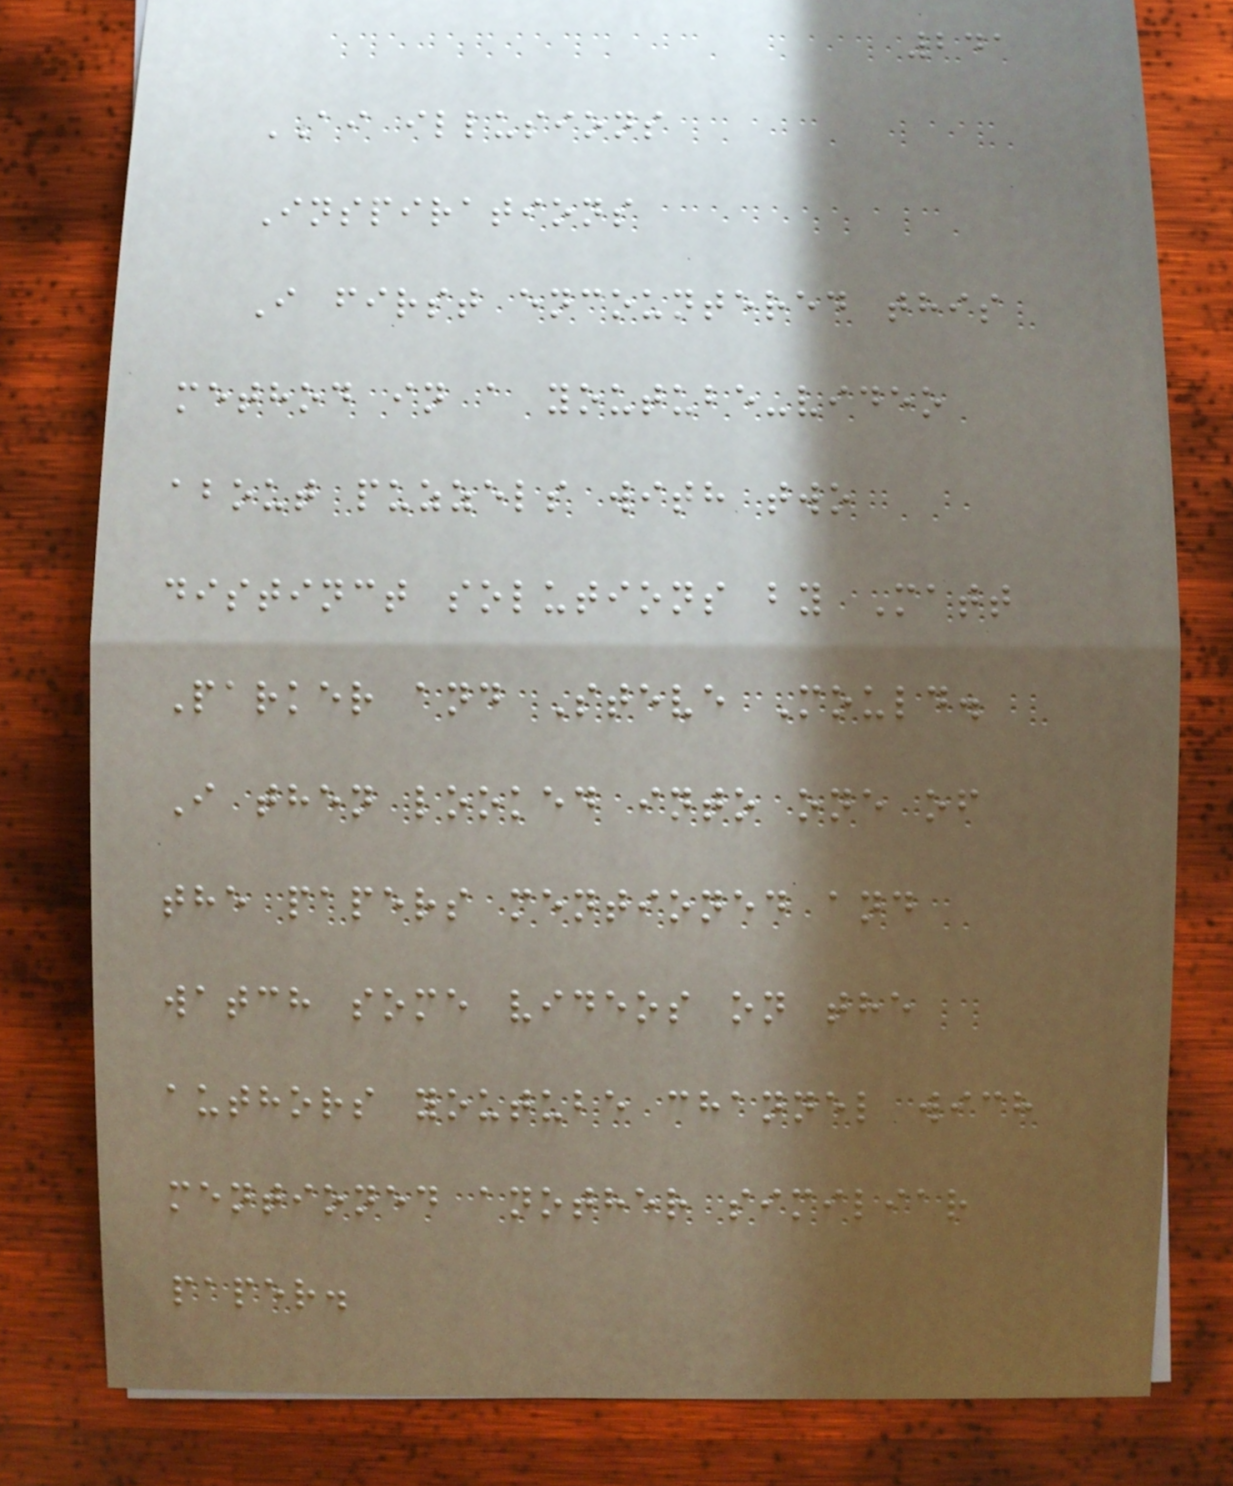241
AI illusions
Inspirations
I first encountered this
method in a youtube-video
about puzzels with two
distinct solutions by Matt
Parker and Steve Mould.
I then looked into one of
the papers mentioned and
watch some videos on the
authors youtube channel wich
mentioned another similiar
paper.
